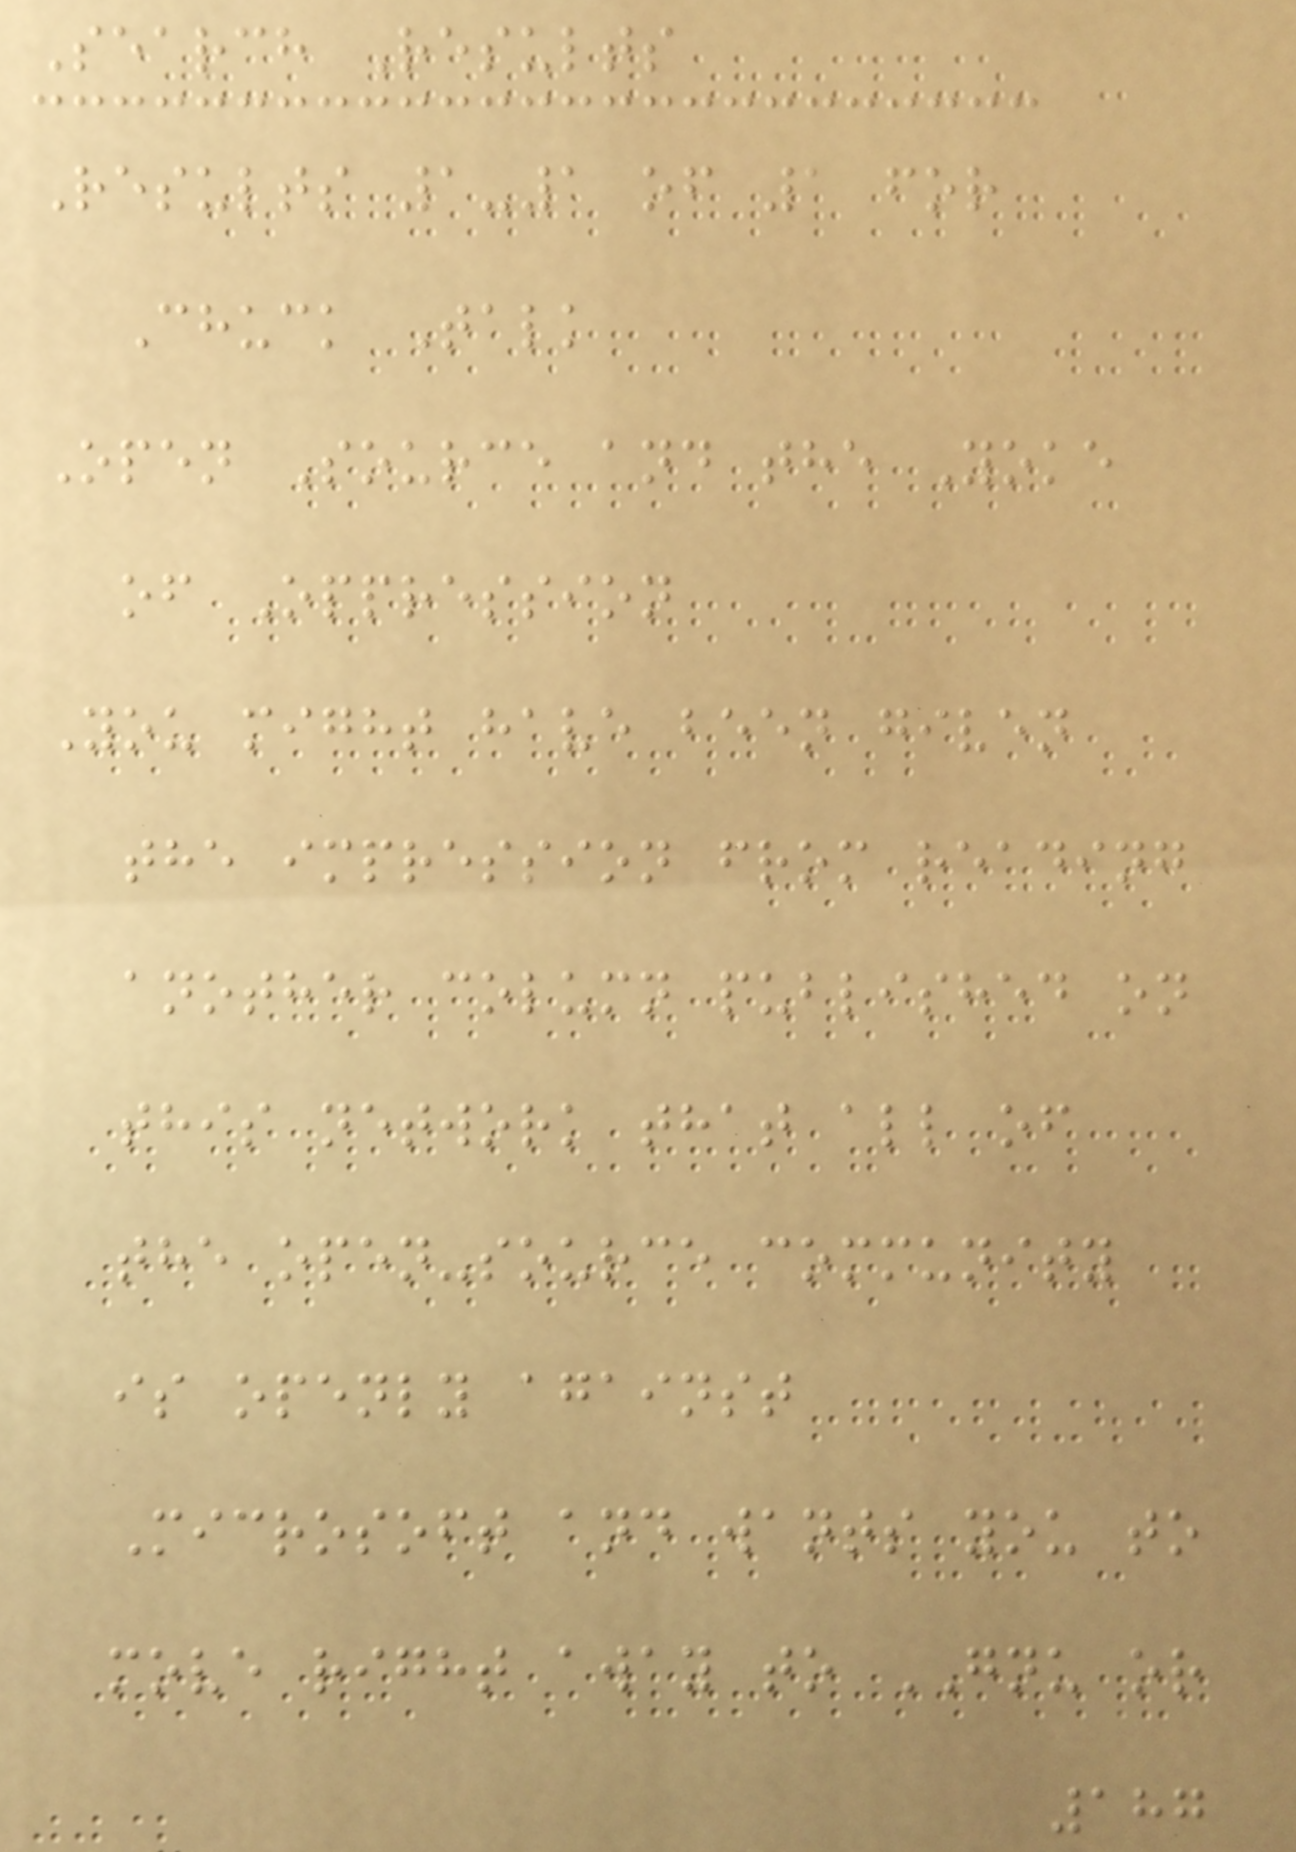Search Results
Results 1-1 of 1 for
Chuck Talk
Open Source and the Yoke
of Oppression
You might have been given
the impression from reading
another column published on
this network that all of
the open-source community
is openly against
Microsoft and wants you to
move right away to GNU or
187
